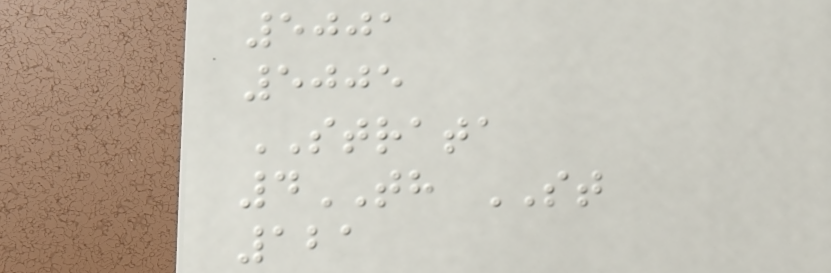5001
5005
STRATA
4TH ST
121
